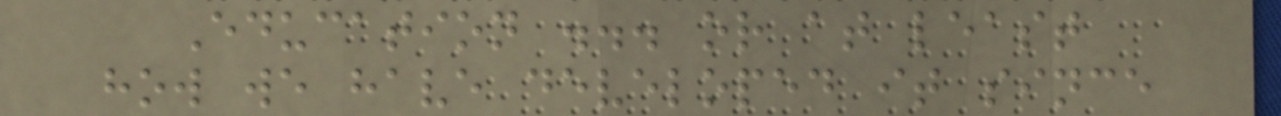Education ... or at least
how we have developed it since
